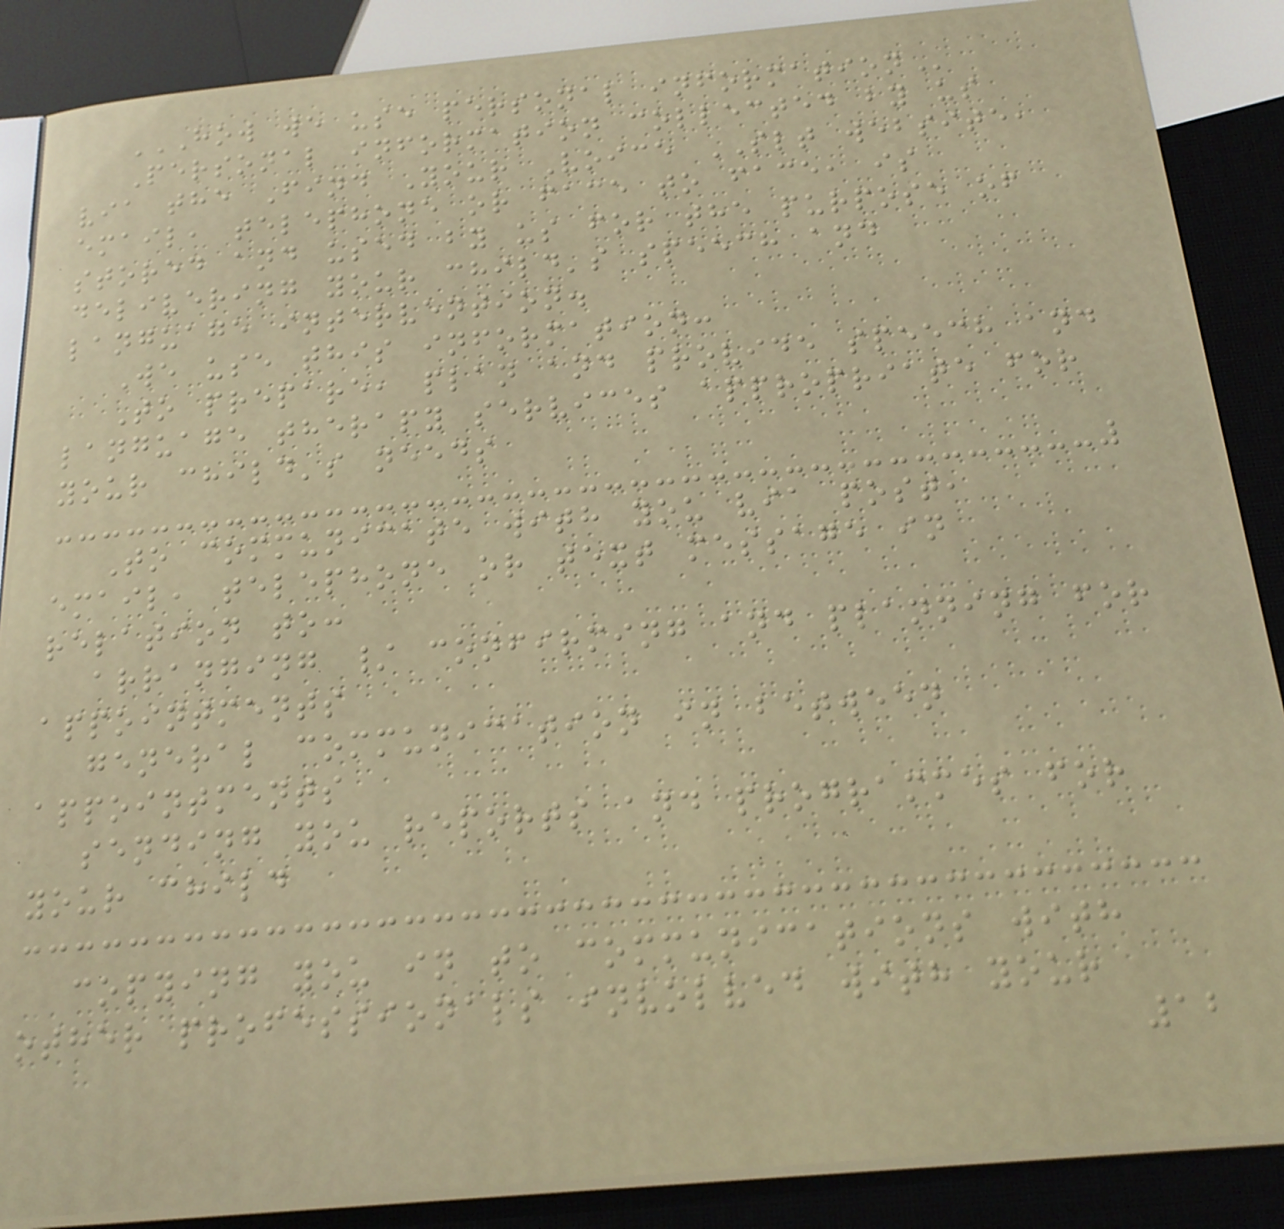HOW WE USE PERSONAL INFORMATION
Personal information collected by us
via the Find Your Voice SLT website,
email, telephone or face to face, is
stored and used by us for the purpose of
delivering your child's speech and
language intervention.
We use this information:
To prepare, plan and provide speech and
language therapy services appropriate for
your child's needs
To communicate with you via post,
email, telephone or text message in
relation to:
arranging / confirming and planning for
appointments
general communication in between
appointments
sending you reports and programmes for
your child
copying you in to communications with
other professionals involved with your
12
